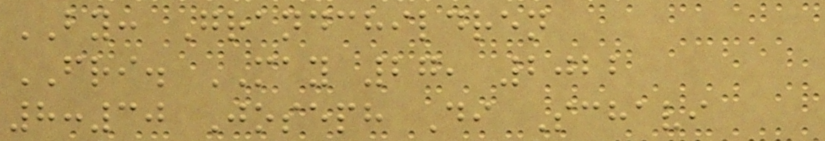BY: Grandchildren
FRI. MAY 27, 2022
8:30 Joseph Di Schavi
